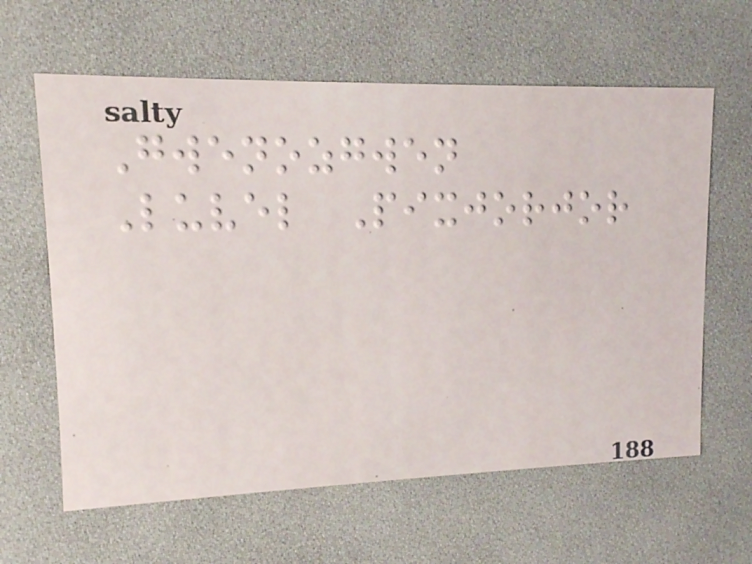Gwenozgwen
Luvel Pixjorjor
